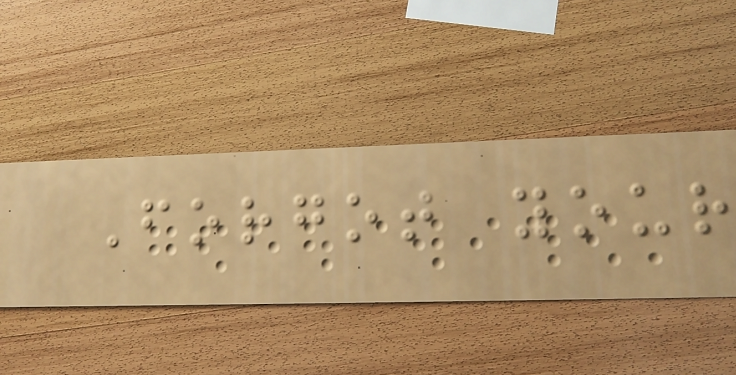Forgot your
